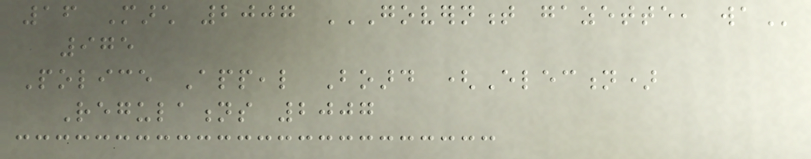16 March 2007 GOVERNMENT GAZETTE, WA
975
Police Appeal Board (Election)
Regulations 2007
